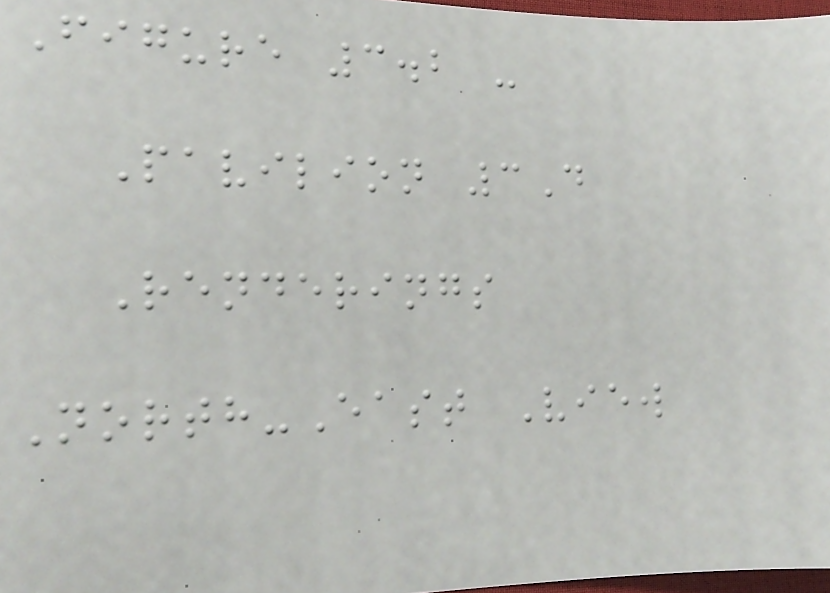Figure 3.2 -
Pavilion 3D
Renderings
North-East View
